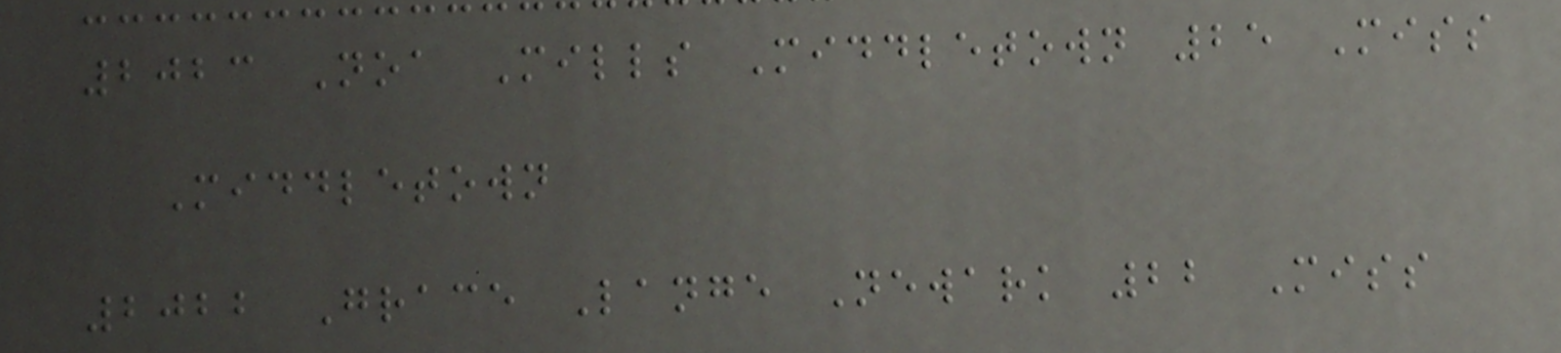2023 Noa Mills Middletown 25 Miss
Middletown
2022 Grace Lange Newark 22 Miss
